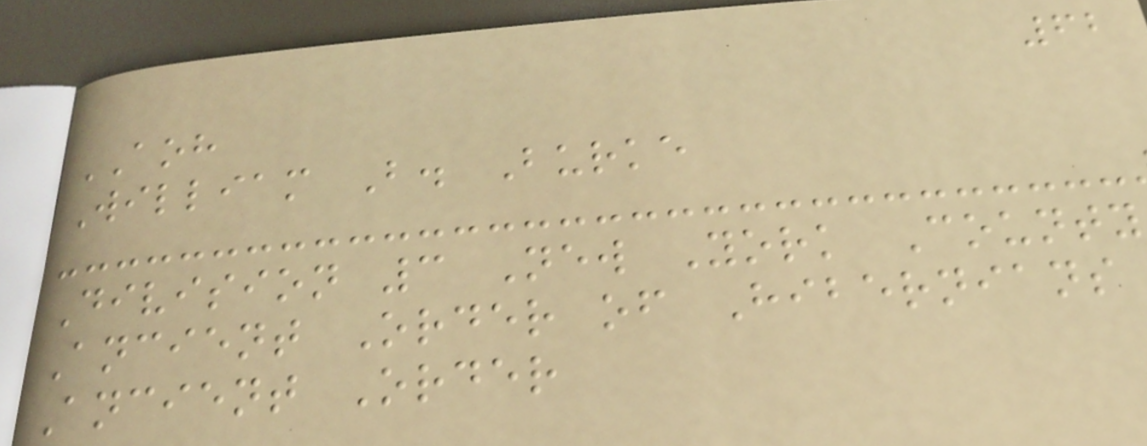62
AOH
William B. Burke
Division 3 New York County
Ancient Order of Hibernians
Ancient Order
